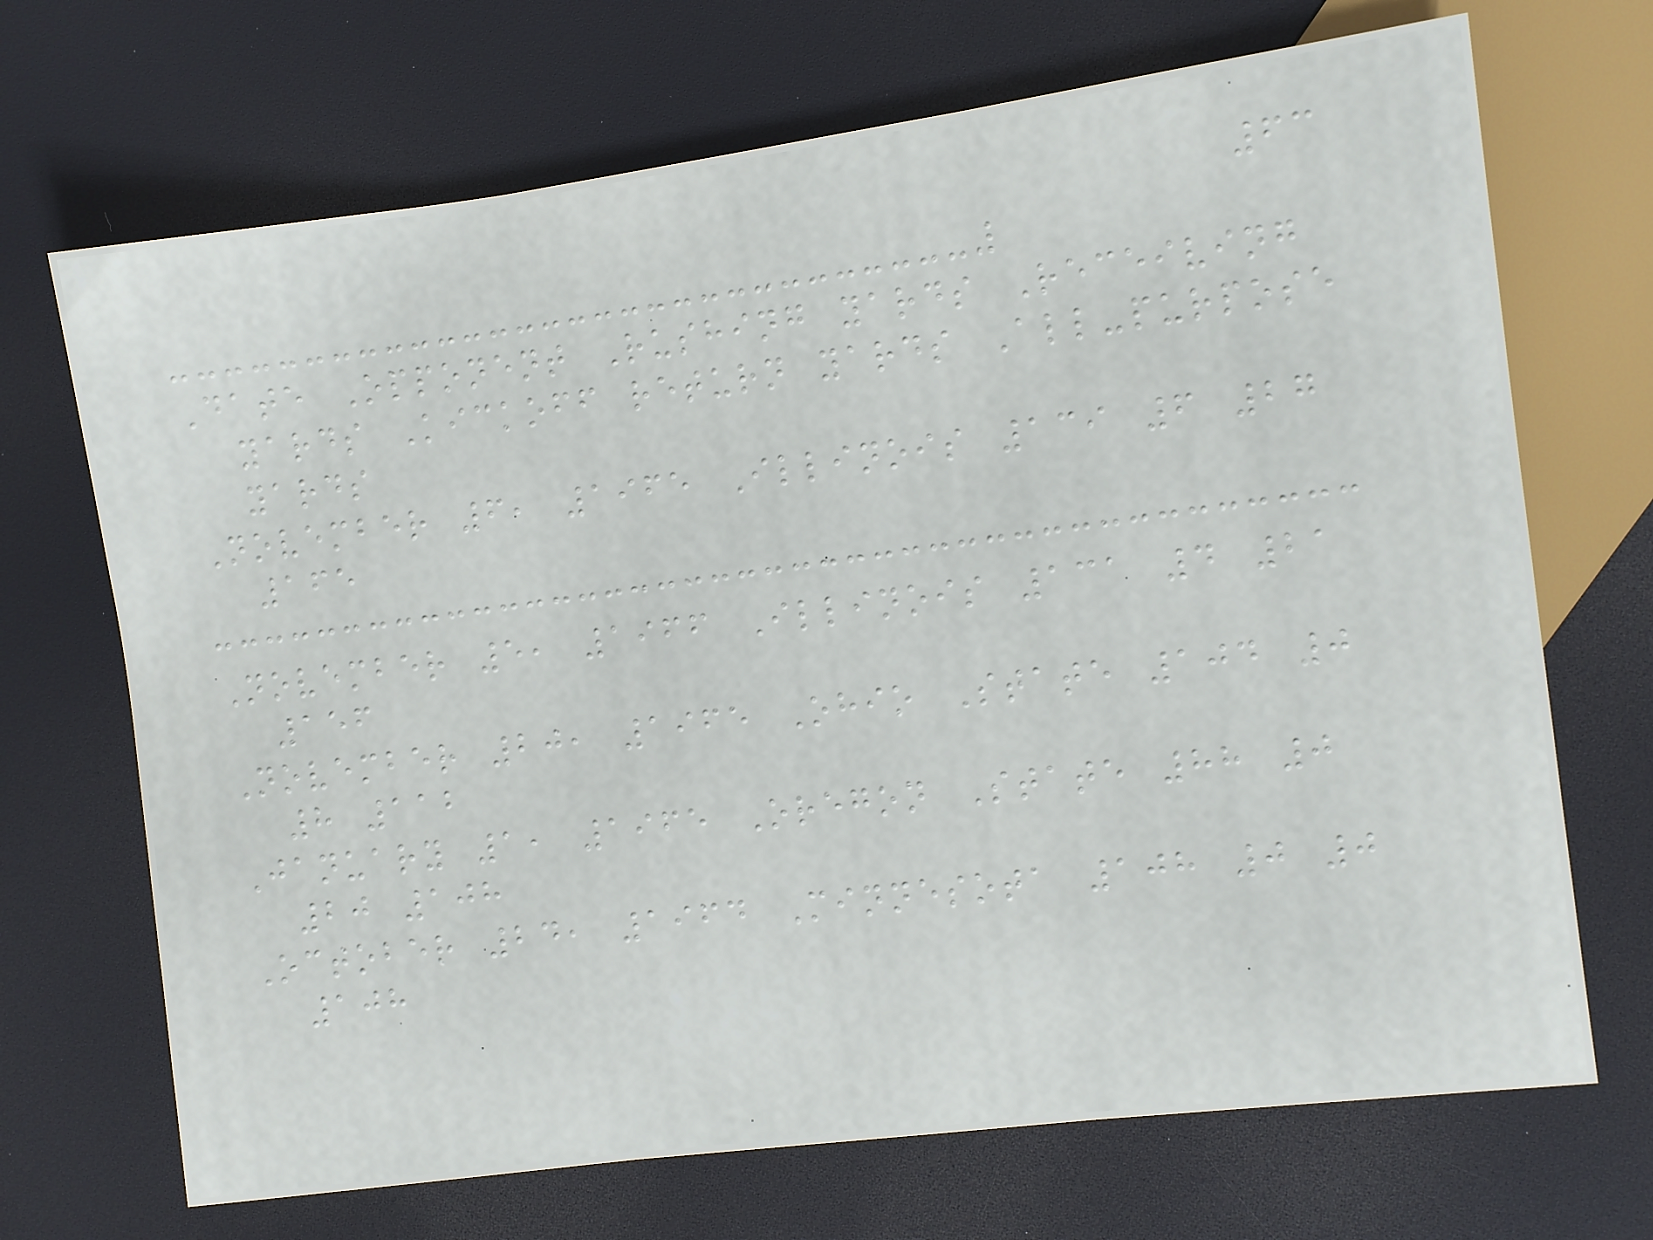63
Date Opponent Rushing yards Receiving
yards Kickoff return yards All-purpose
yards
November 6, 1965 Illinois 139 6 27
165
November 5, 1966 Illinois 131 4 21
156
November 20, 1965 Ohio State 104 0
8 112
January 1, 1965 Oregon State 88 0
20 108
October 24, 1964 Minnesota 108 0 0
108
